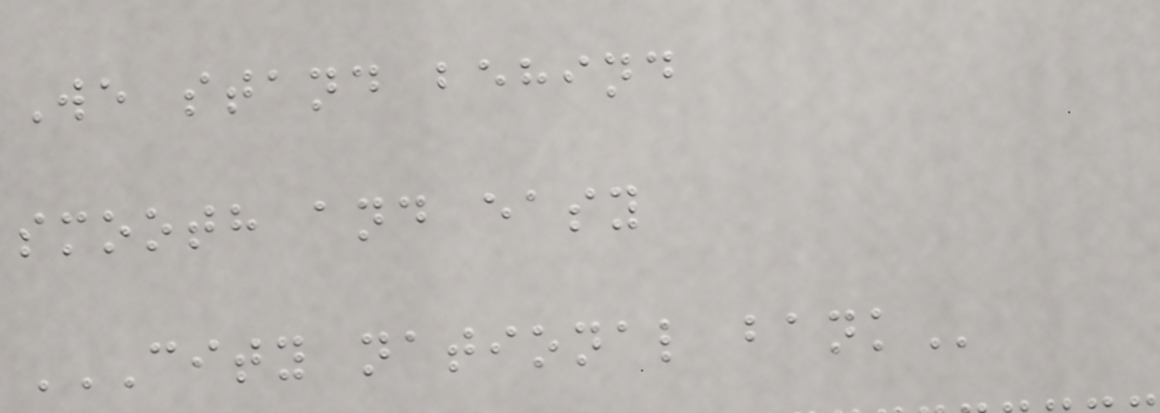We stand behind
smooth and easy
CITY NATIONAL BANK
